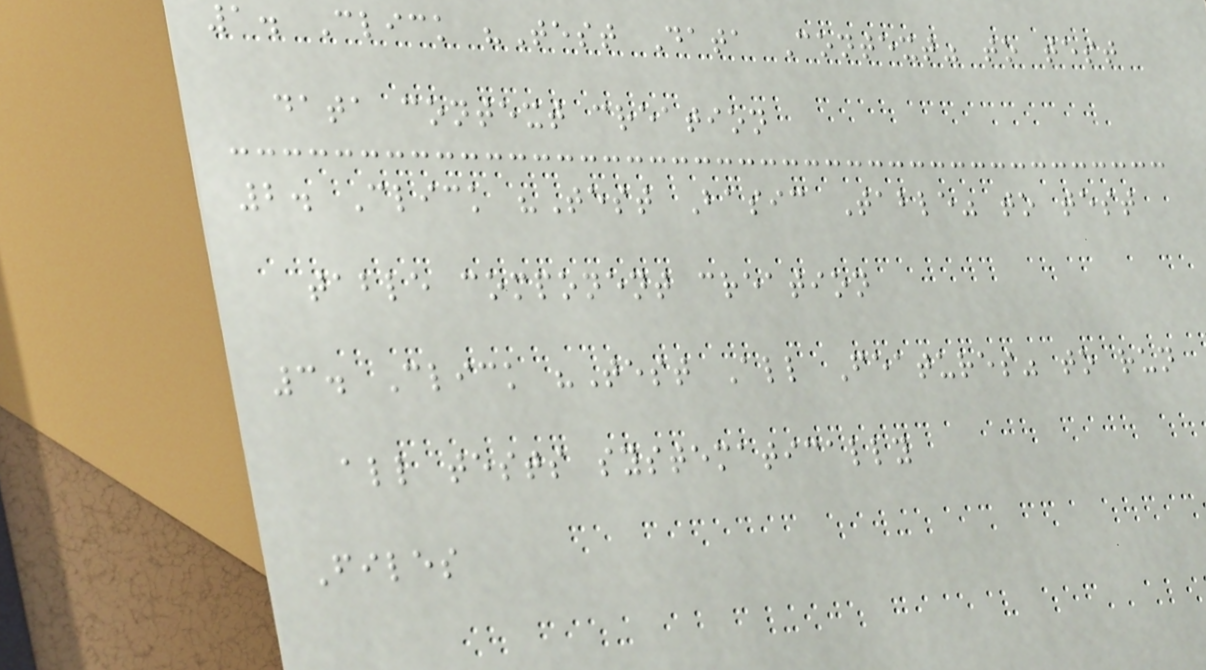1. Click "Test Data Context" to test
data context creation
2. Click "Test Basic Table" to test
table component creation
3. Click "Test All Features" to run
all tests systematically
Files
